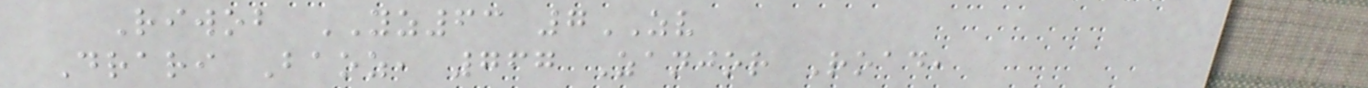Riwob YZ63 7ZV
Drari Baoz, 767 Zanjor Road,
